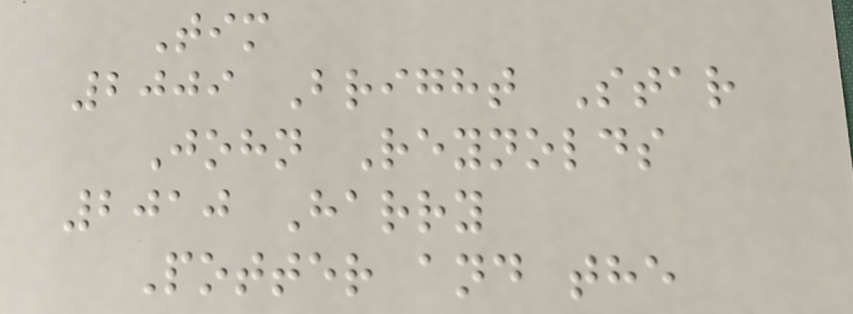Tim
2009 Bright Star
John Reynolds
2010 Harry
Potter and the
